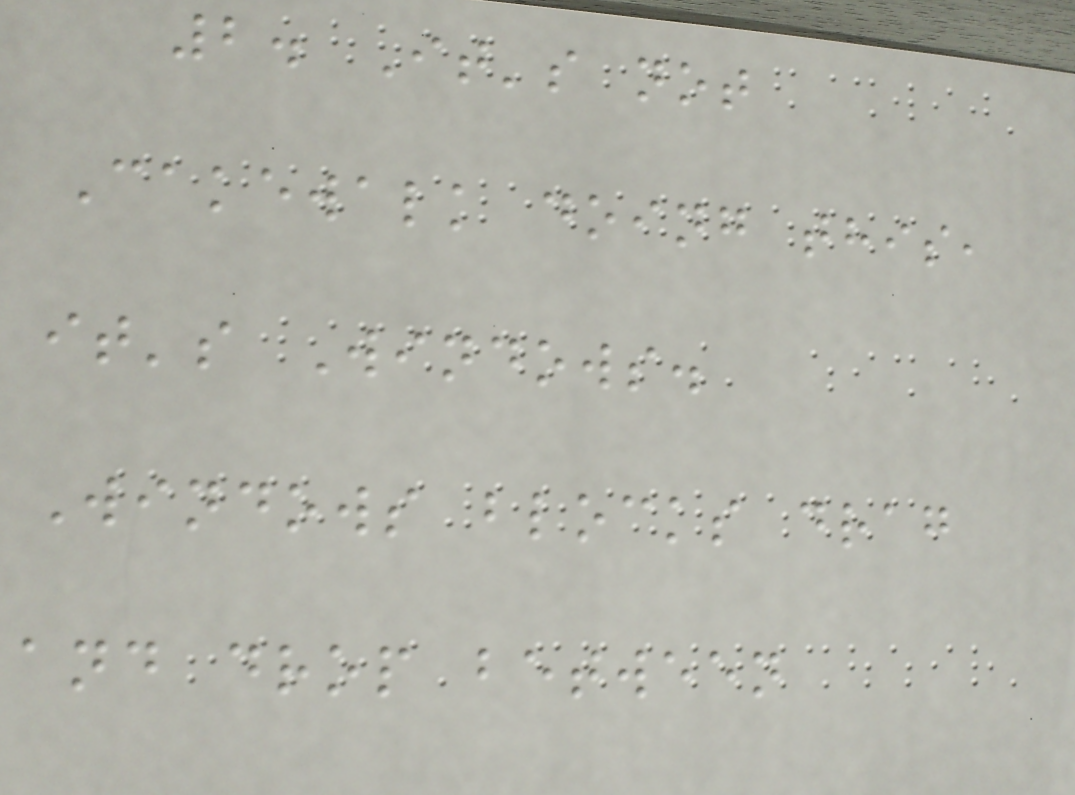2. It's not
Cakewalk doing this,
it's Windows.
Windows blocks drag
and drop between
